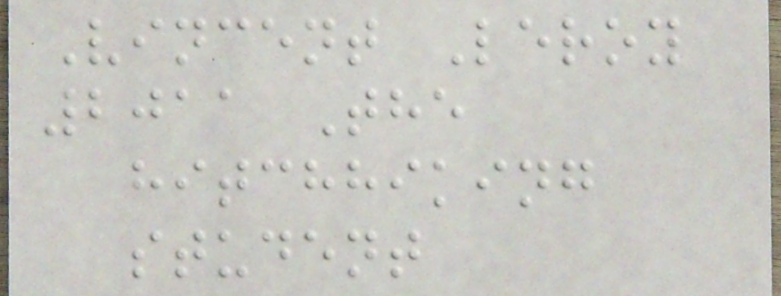Vincent Leroy
2011 The
hitchhiking
student
